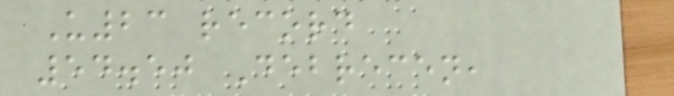U23 record
54.50 Debrecen,
